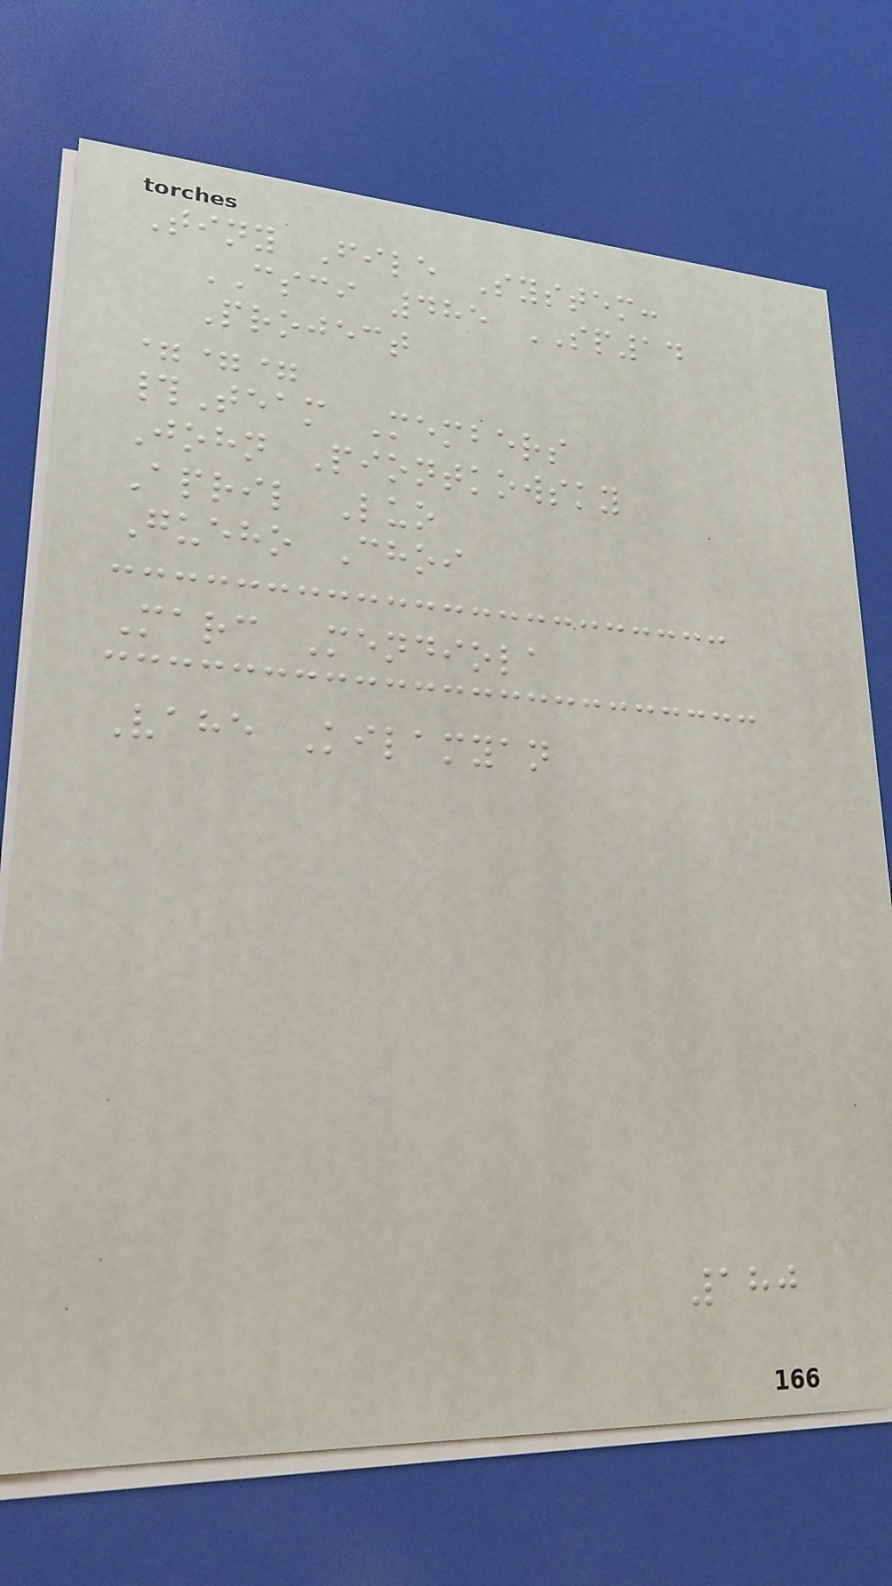Tiny File System:
CSCI 485 SP14
Project
===
#Team Members
John Piontkowsky
April Luo
Gueho Choi
Marc Mendiola
Vahe Kilamyan
180
